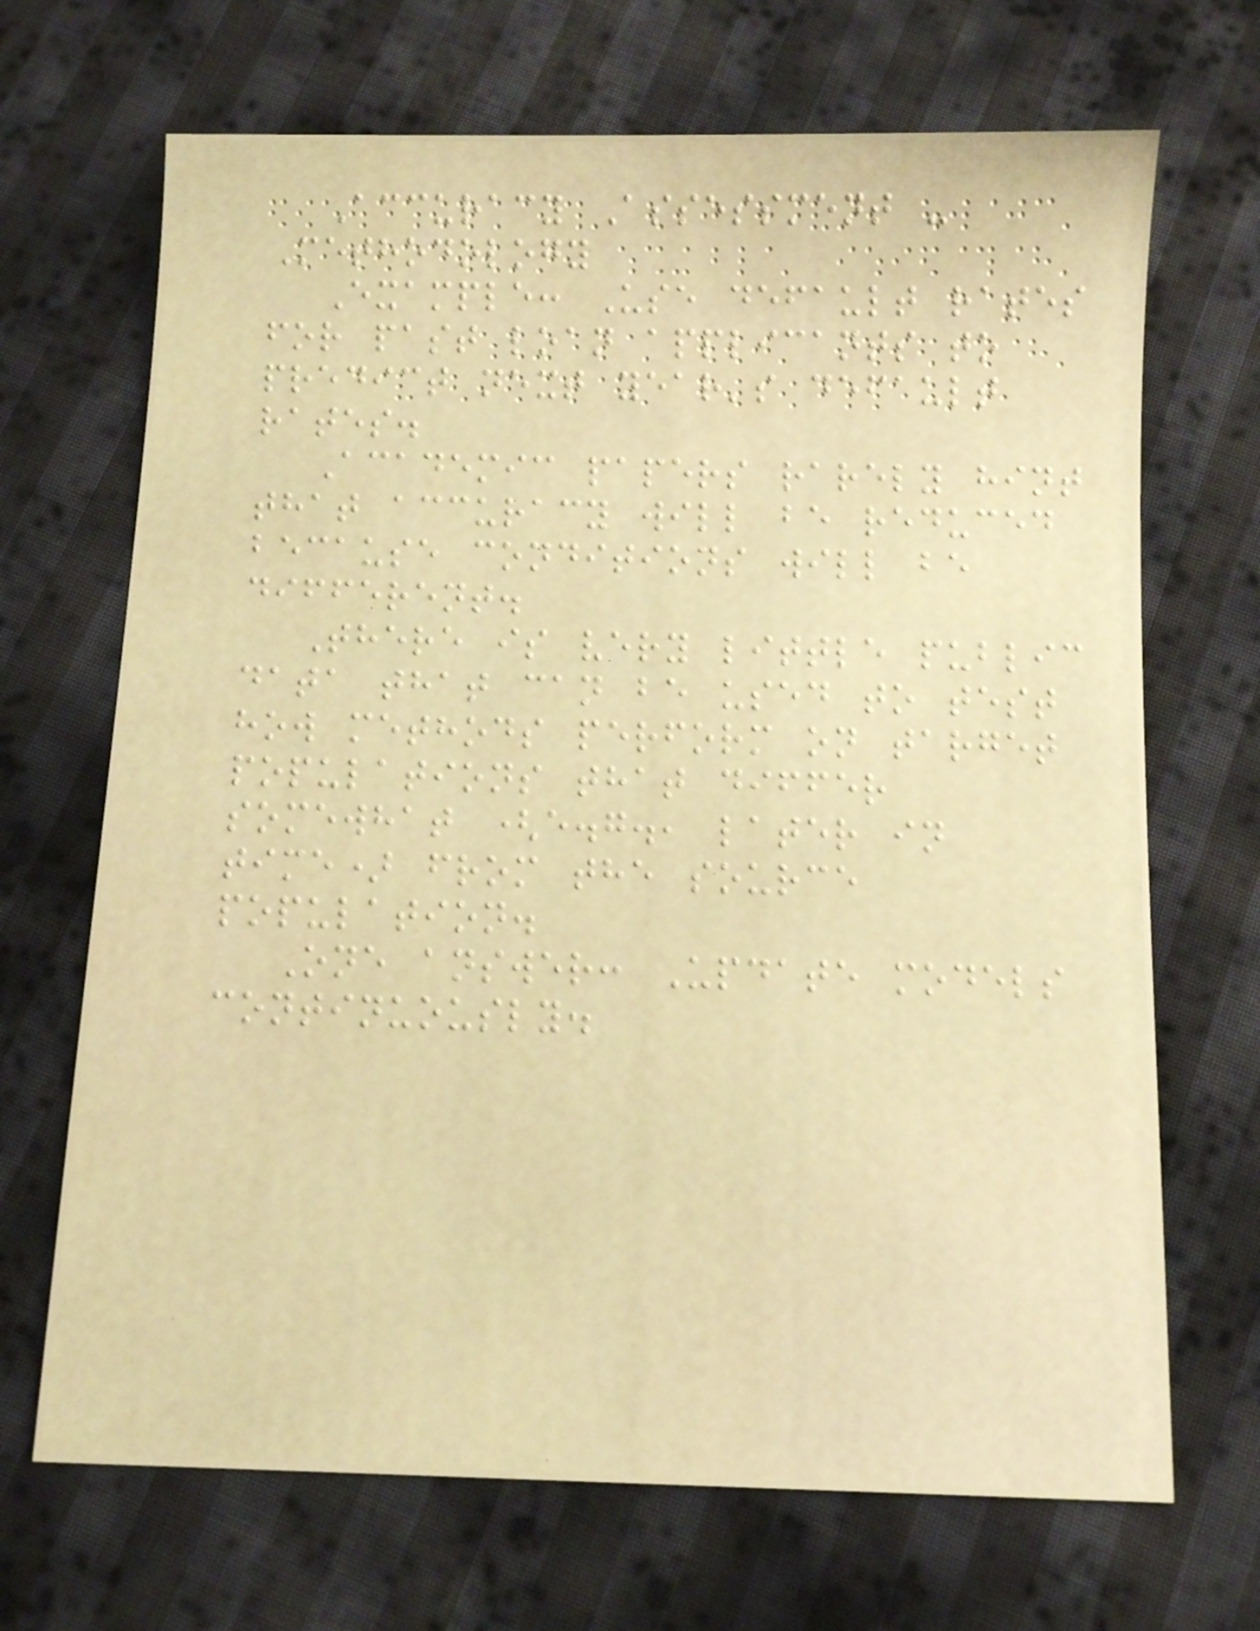Accuracy Assessment -
Methodology
Example: Use default rates
for past loan applicants to
predict next year's default
rates.
Academic papers rarely hint
that accuracy will be reduced
because conditions will be
different.
There is very little public
data that can be used to test
how methods perform on target
populations that differ
somewhat (e.g., later in
time) from the source
population.
One answer: Update models
continuously.
